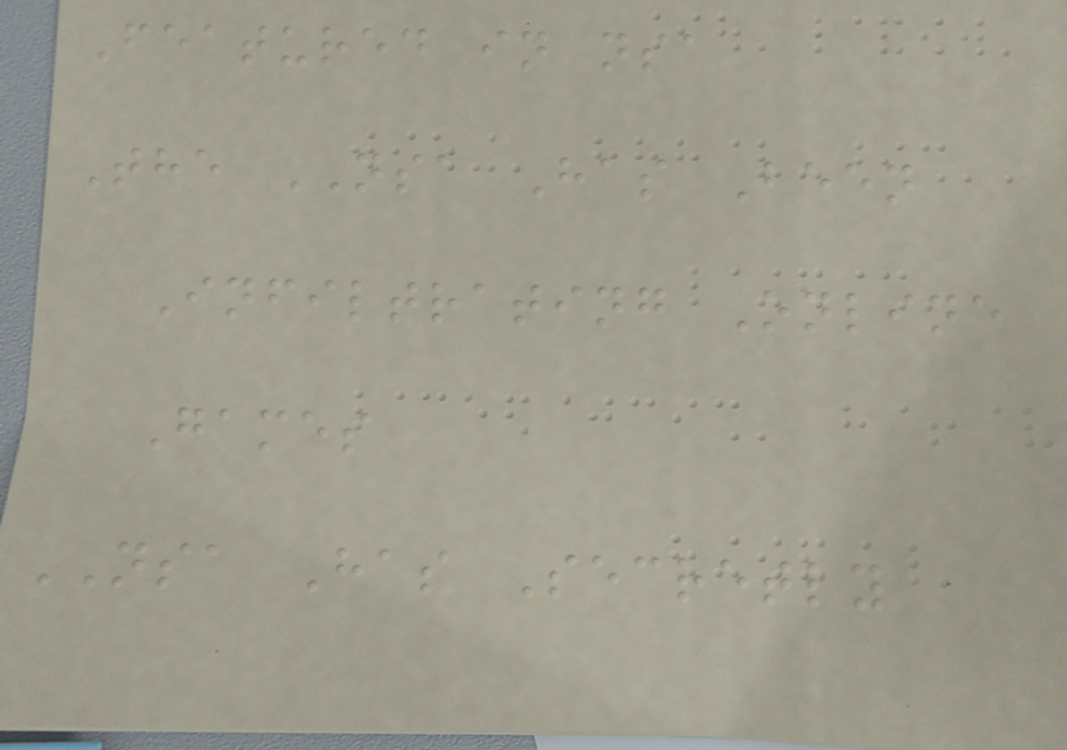Featured in nsa
The NSA Has Been
Infiltrating Online
Games
NSA Has Secretly
